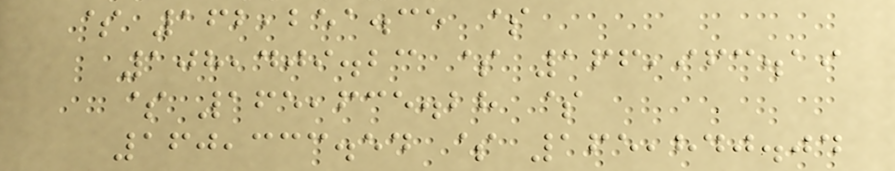$ 162,251.35 $
108,409.23 $ 166,963.19
$ 165,635.28 $
160,333.54 $ 165,840.04
